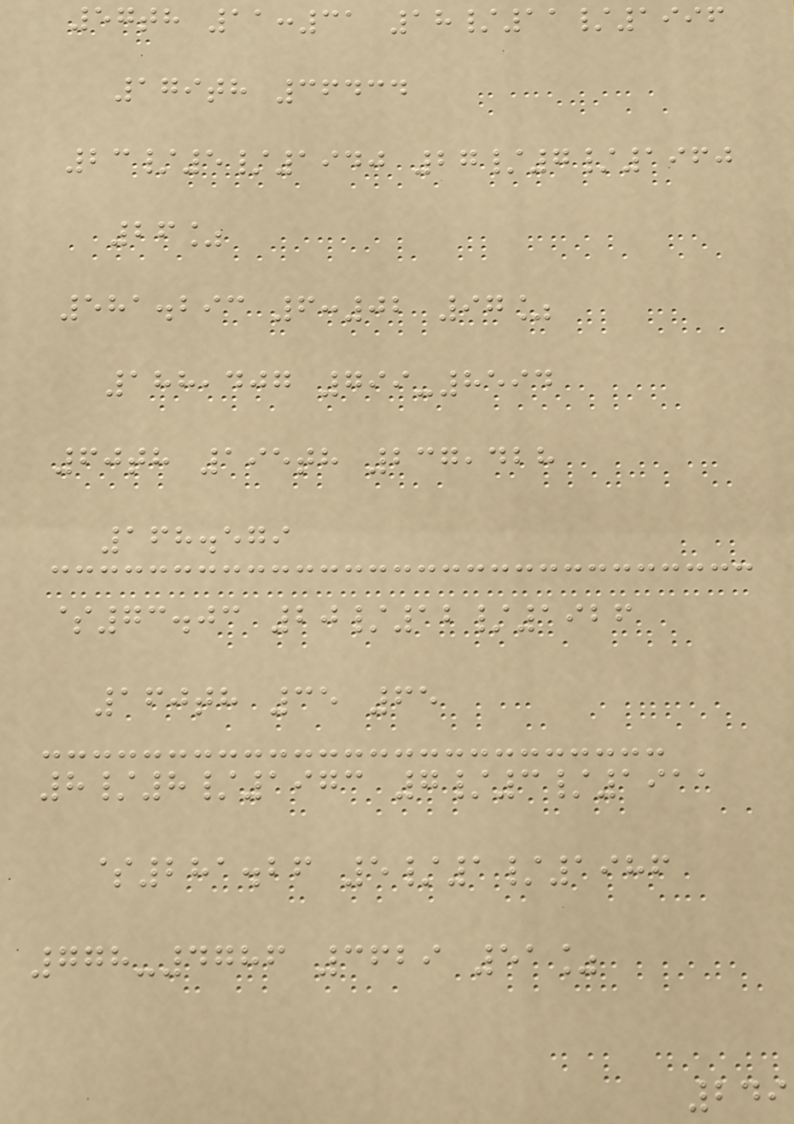57th 11:31 18/11/1996
179th 36434
23/5/1940 27/7/1960
26%
581.293 6:02 97%
188,407 799-8594
60th 195th 237,428
168.579
$73.03 20/12/1926
160th 35 65
8/8/1973 7/3/1911
$281.26 5/1/1986
778-4786 3629 51%
249
